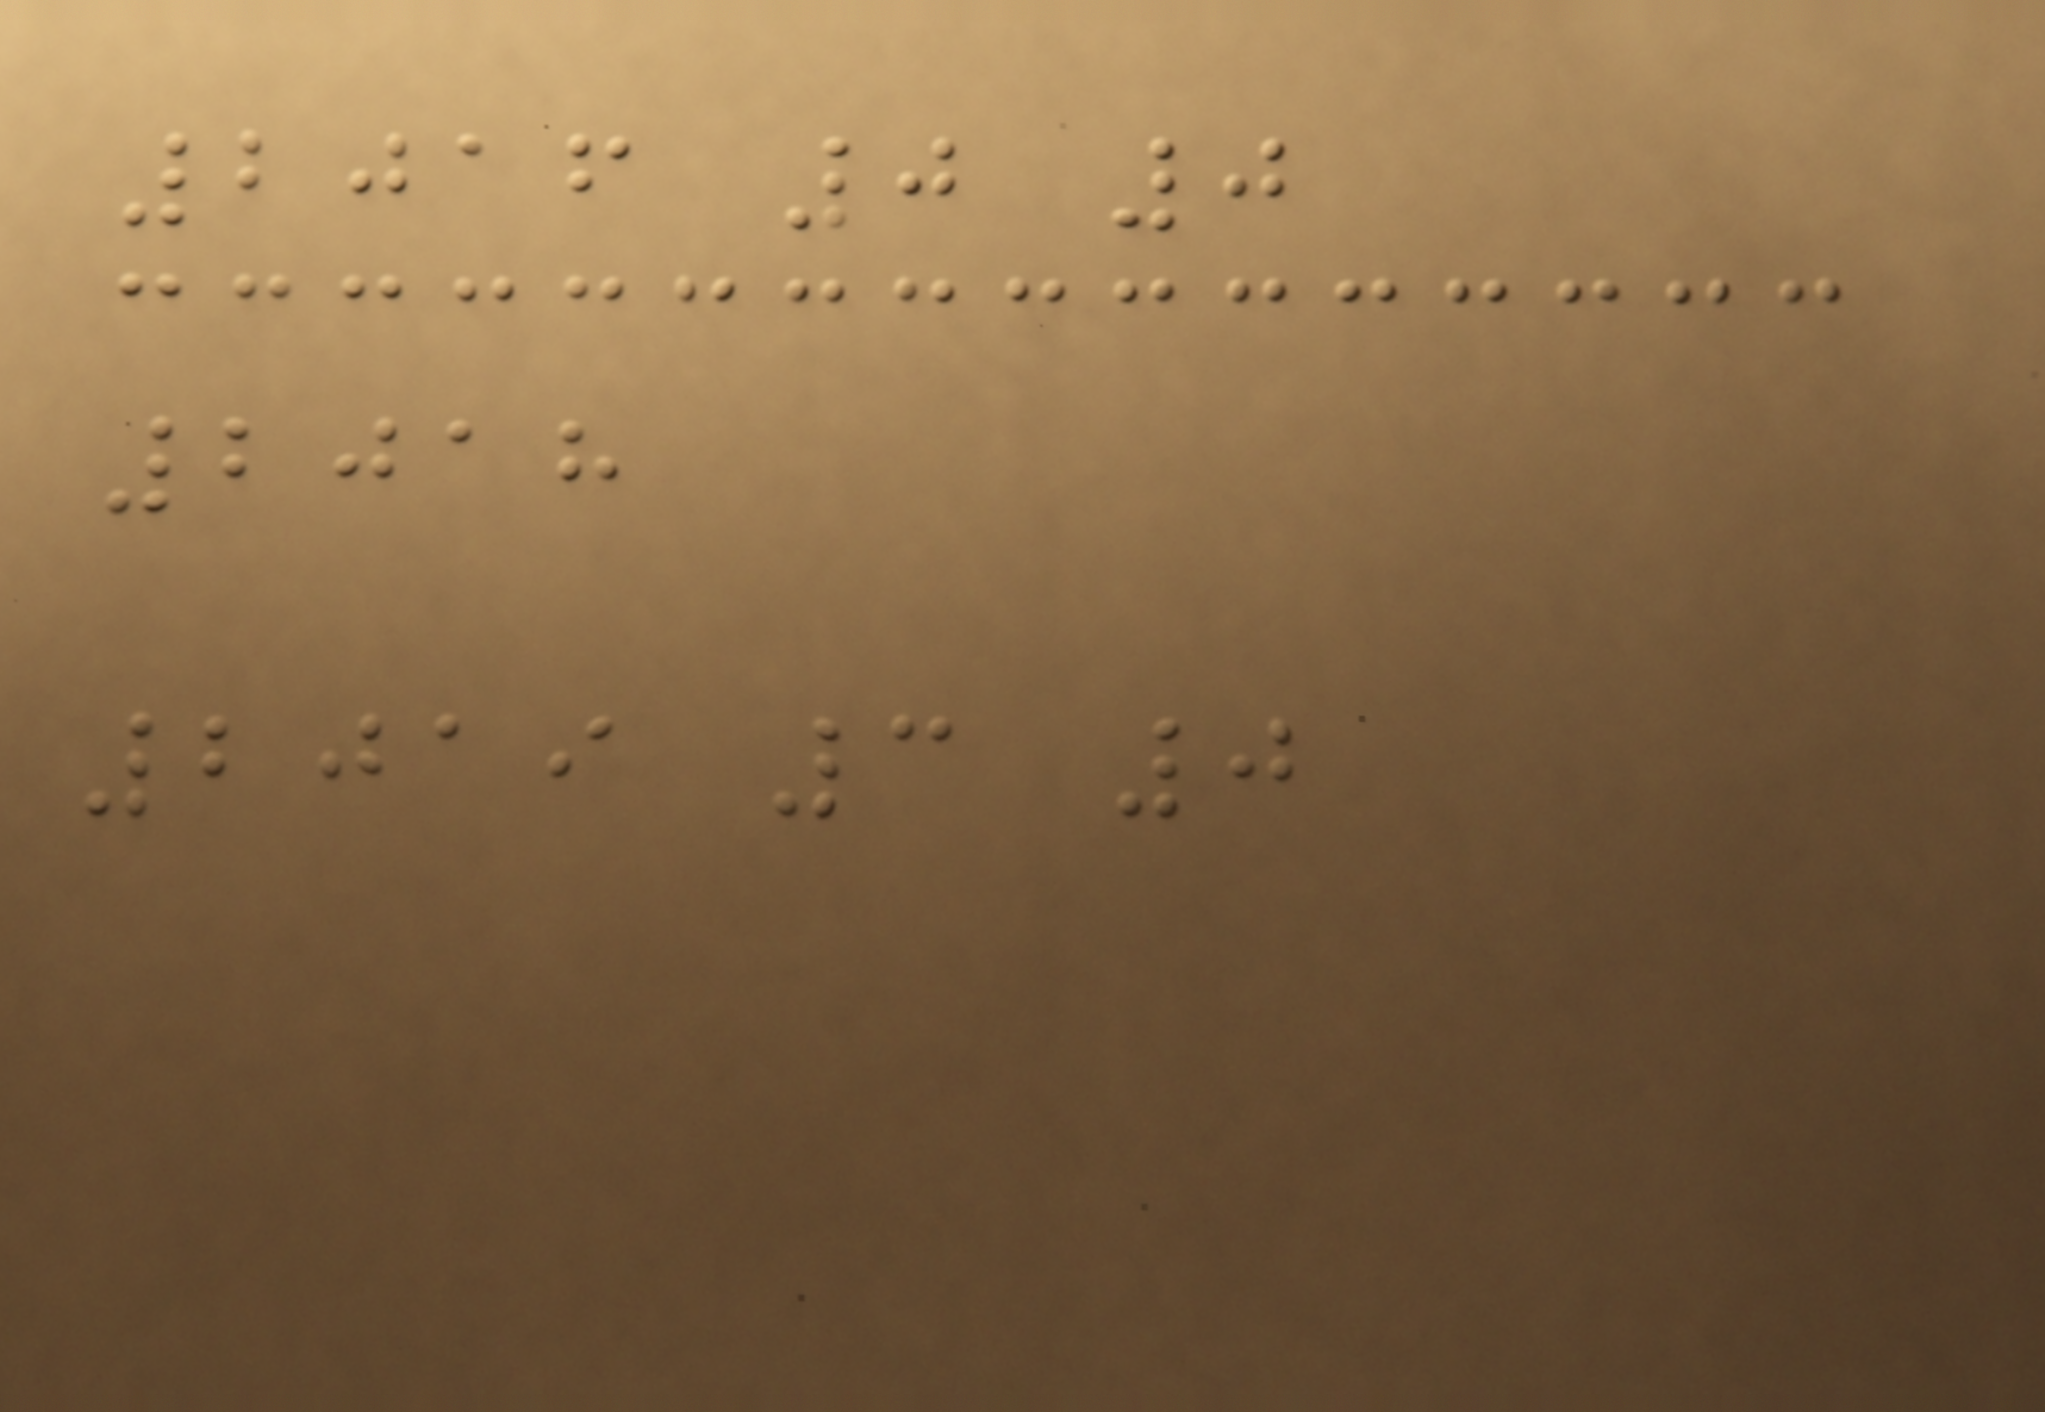2016 0 0
2018
2019 3 0
